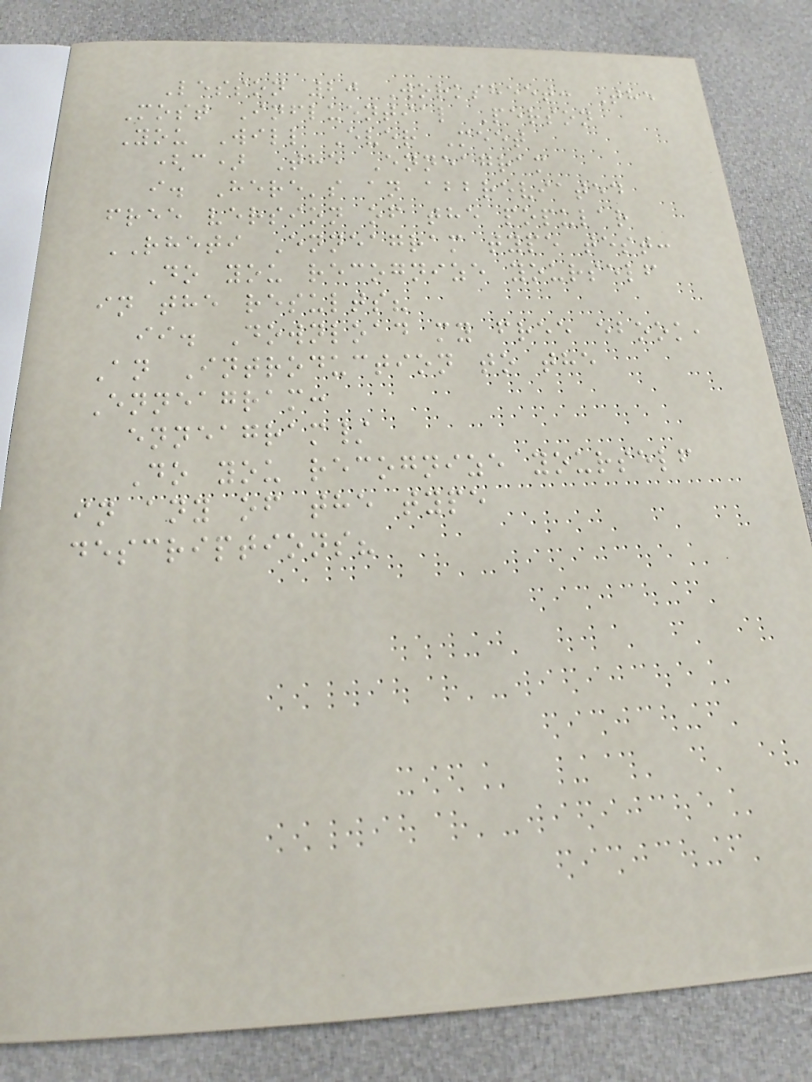Lesson 20 Worksheet: The
Most Influential Person
You Will Ever Meet
(c) The Enneagram
i. Here's an abbreviated
free version of the popular
RHETI Enneagram type test:
Do you recognize yourself
in the results?
ii. Download my free ebook,
An Introduction to the
Enneagram:
enneagram/
Do you recognize yourself
in any of the type
descriptions?
